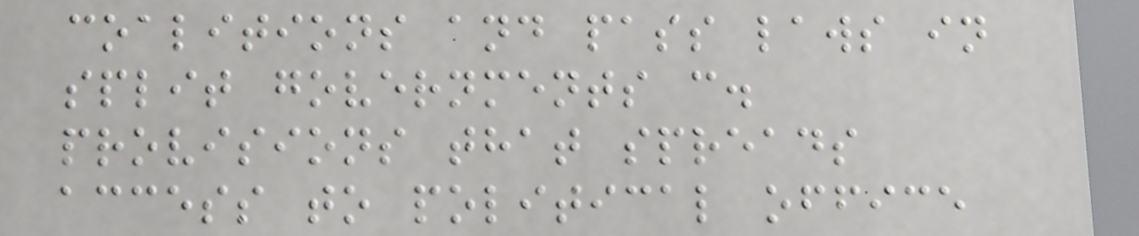coalitions and pass laws in
split governments c.
provisions that spreads
access to political office
